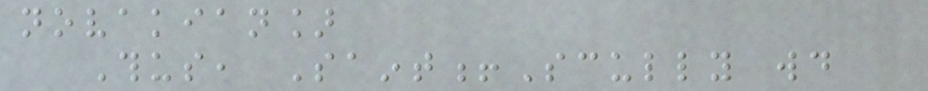novakian]
Thus, Saint!Scully would
